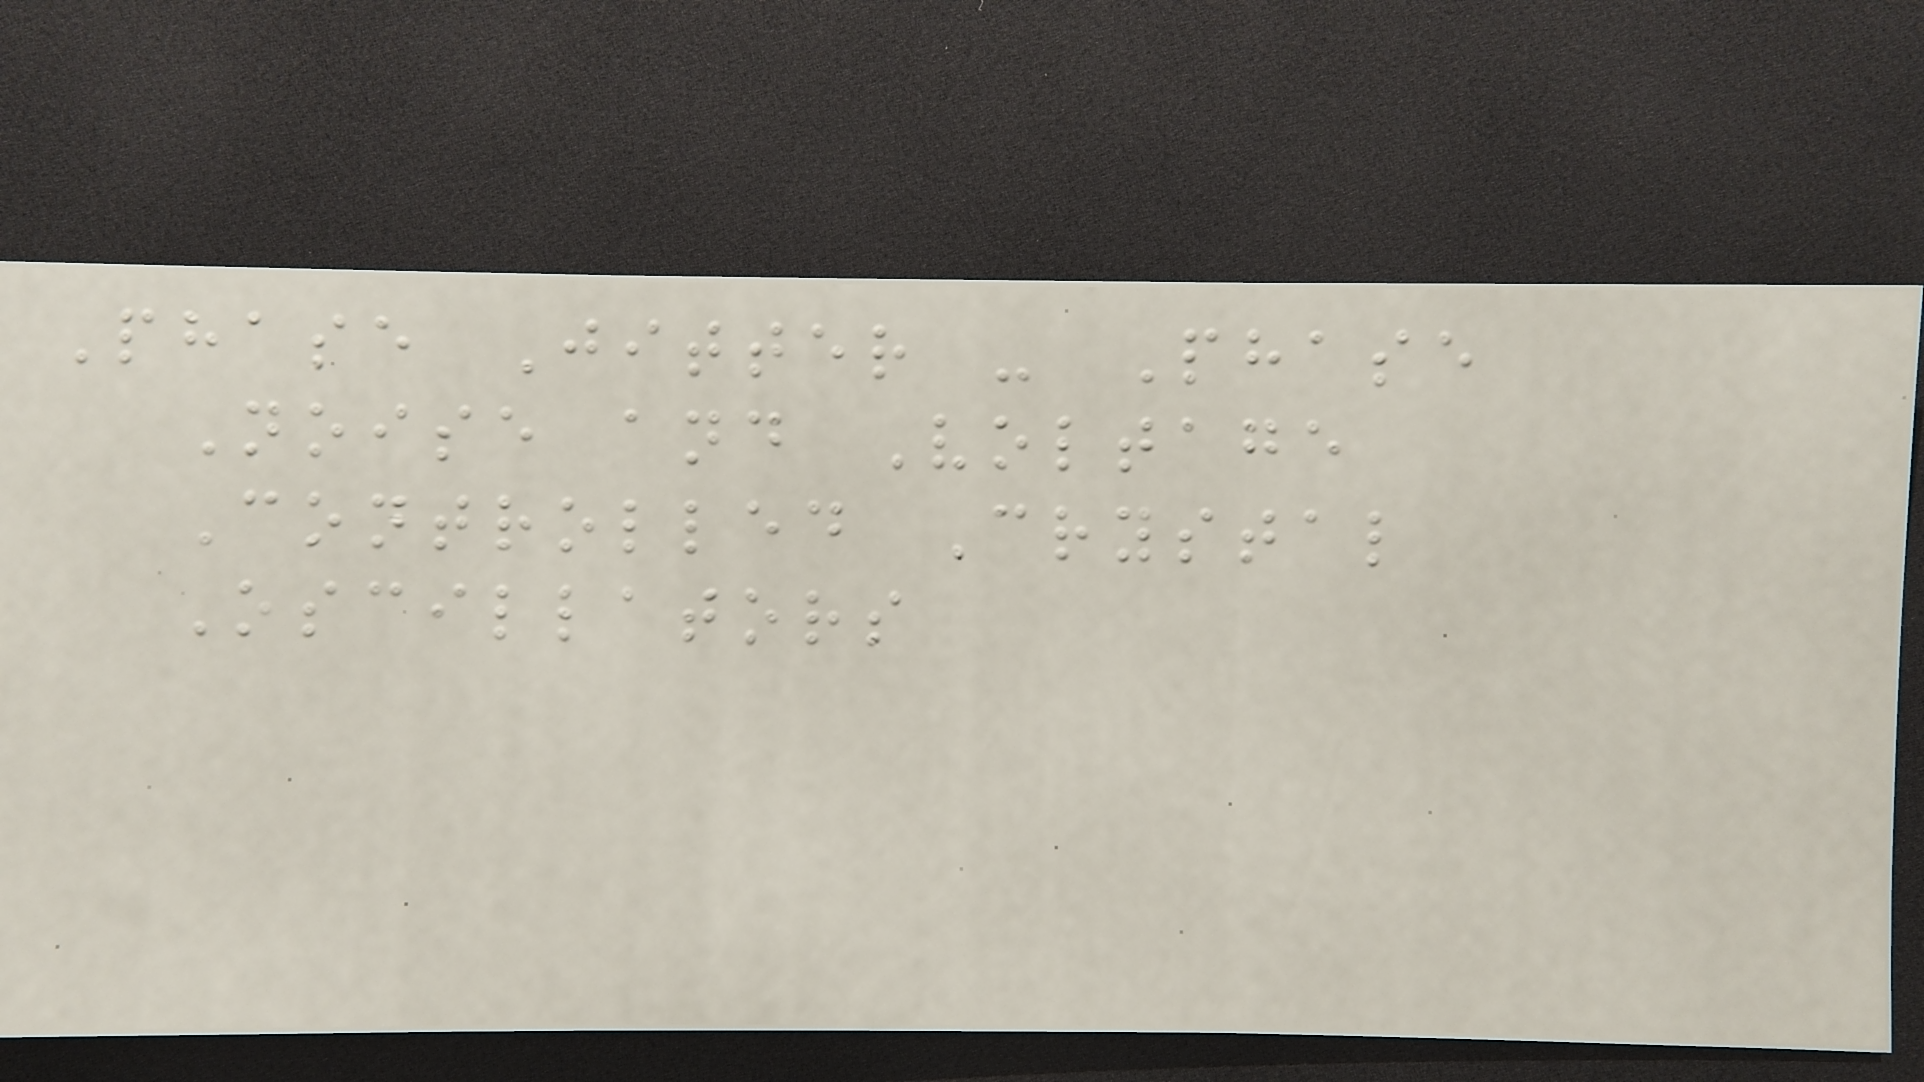Phase Jitter - Phase
Noise and Voltage
Controlled Crystal
Oscillators
